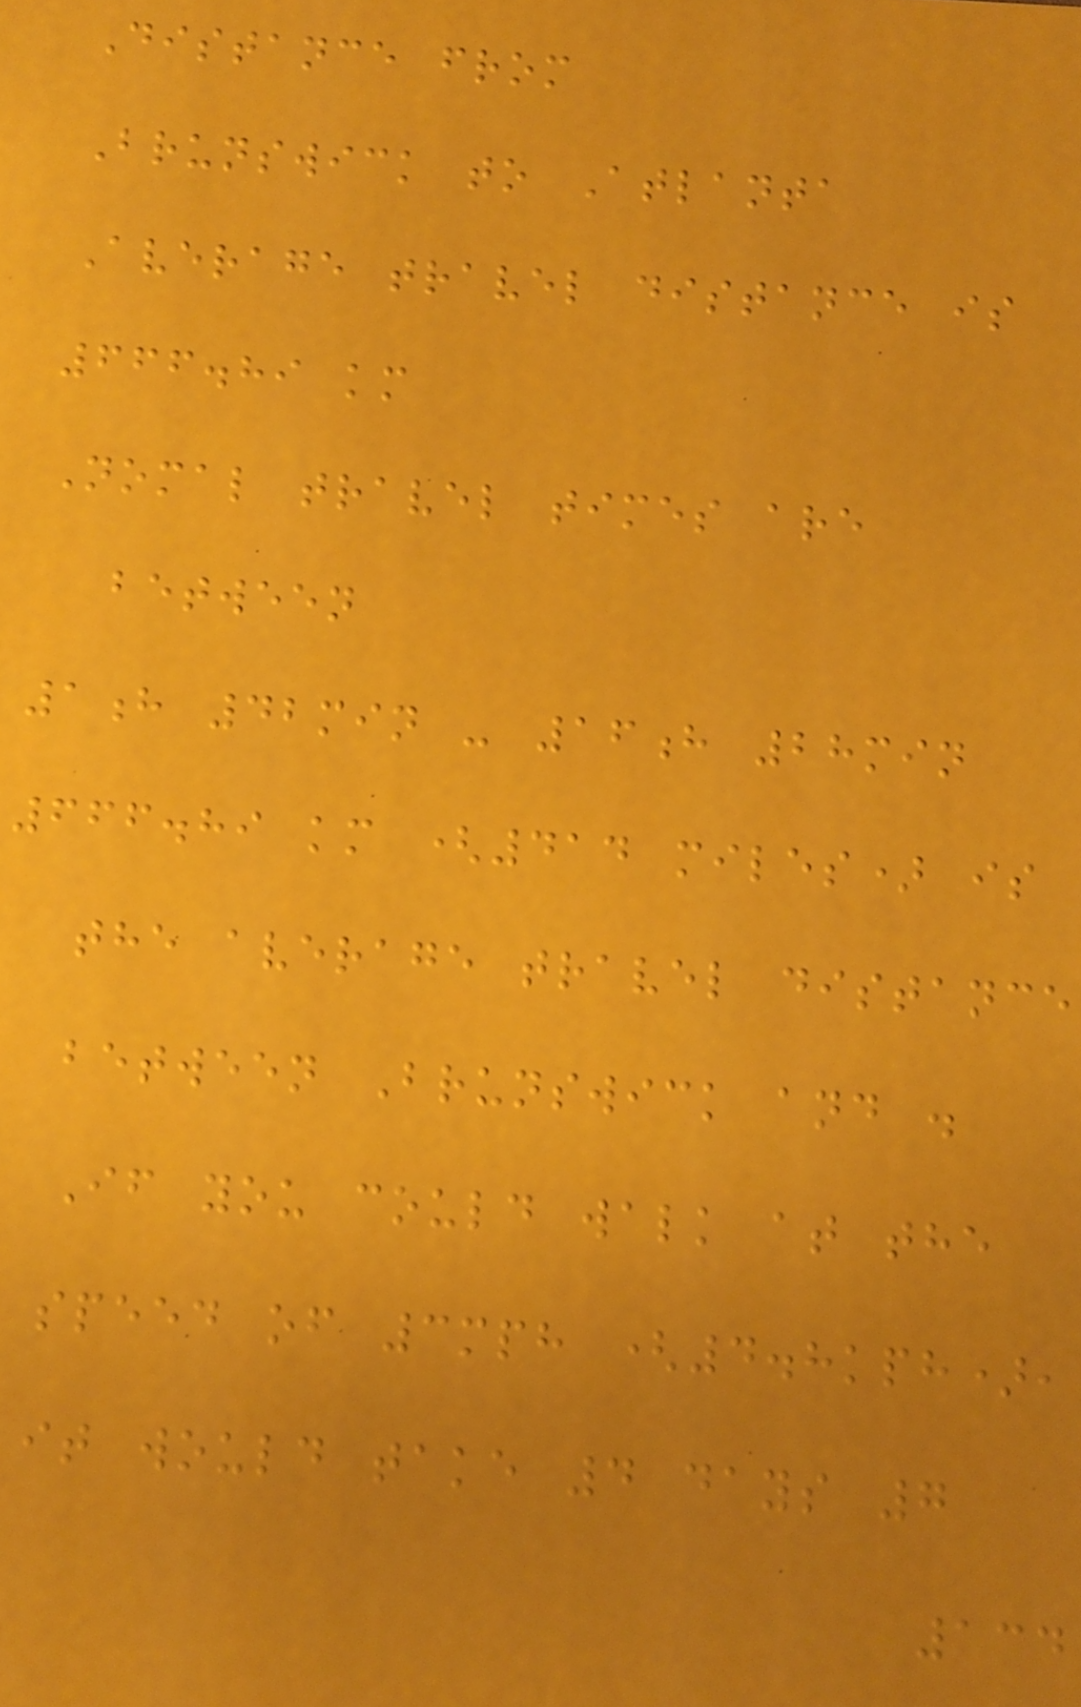Distance from
Brunswick to Atlanta
Average travel distance is
666.89 km
Nomal travel times are
between
1h 42min - 16h 28min
666.89 km (414 miles) is
the average travel distance
between Brunswick and .
If you could walk at the
speed of 3mph (4.8kph),
it would take 4 days 7
134
